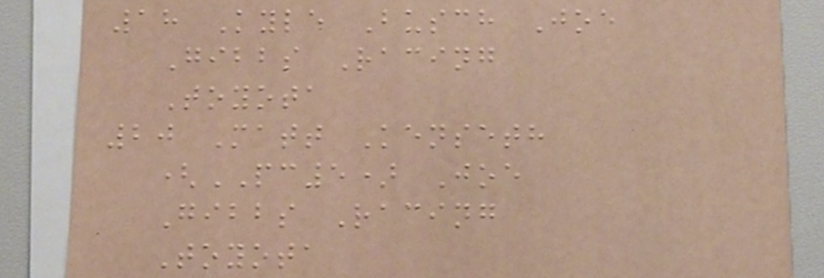18 Kyle Busch Joe
Gibbs Racing
Toyota
20 Matt Kenseth
(PC5) Joe
Gibbs Racing
Toyota
